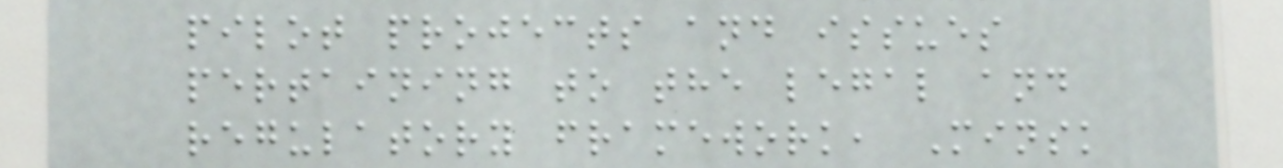pilot projects and issues
pertaining to the legal and
regulatory framework, Minsk
